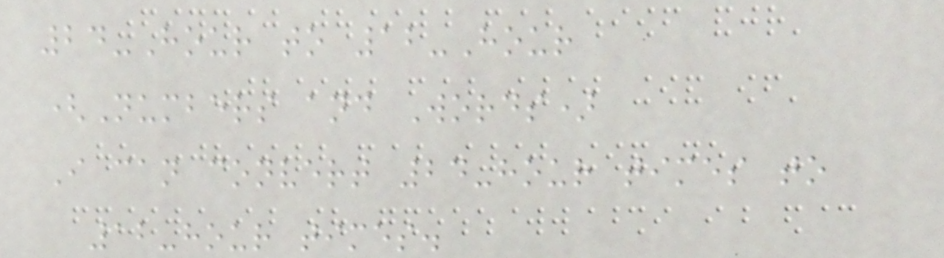24-Hour to 12-Hour
(Numbers and Words)
I can convert 24-hour times to
12-hour times.
